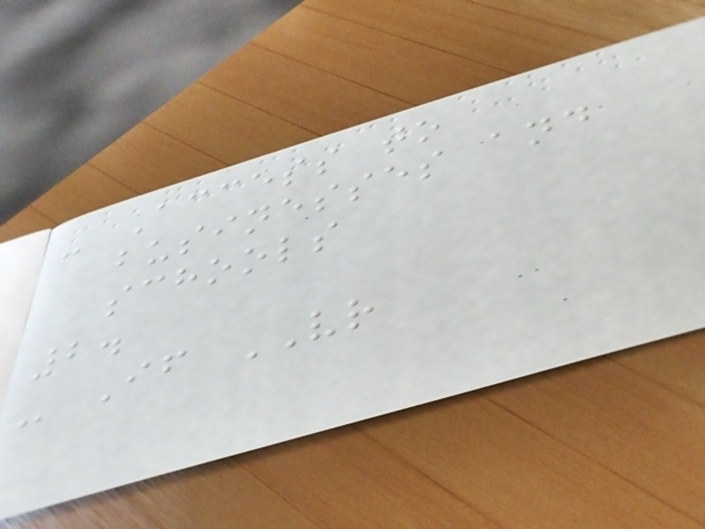- Access to
businesses and
schools
2.
- If VR
